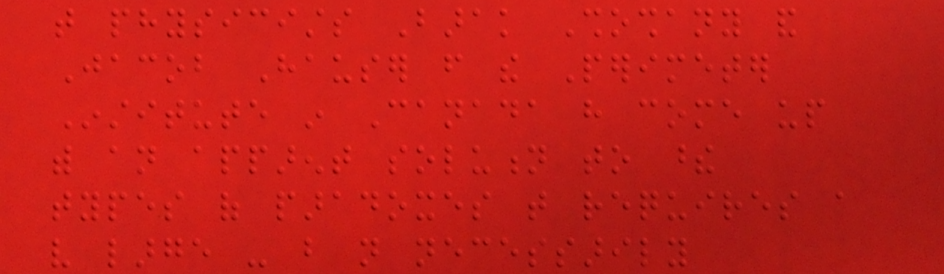that physicists Barak Shoshany and
Jacob Hauser from the Perimeter
Institute in Canada have come up
with an apparent solution to these
types of paradoxes that requires a
very large - but not necessarily
